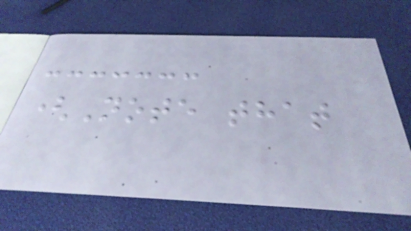(Note that
